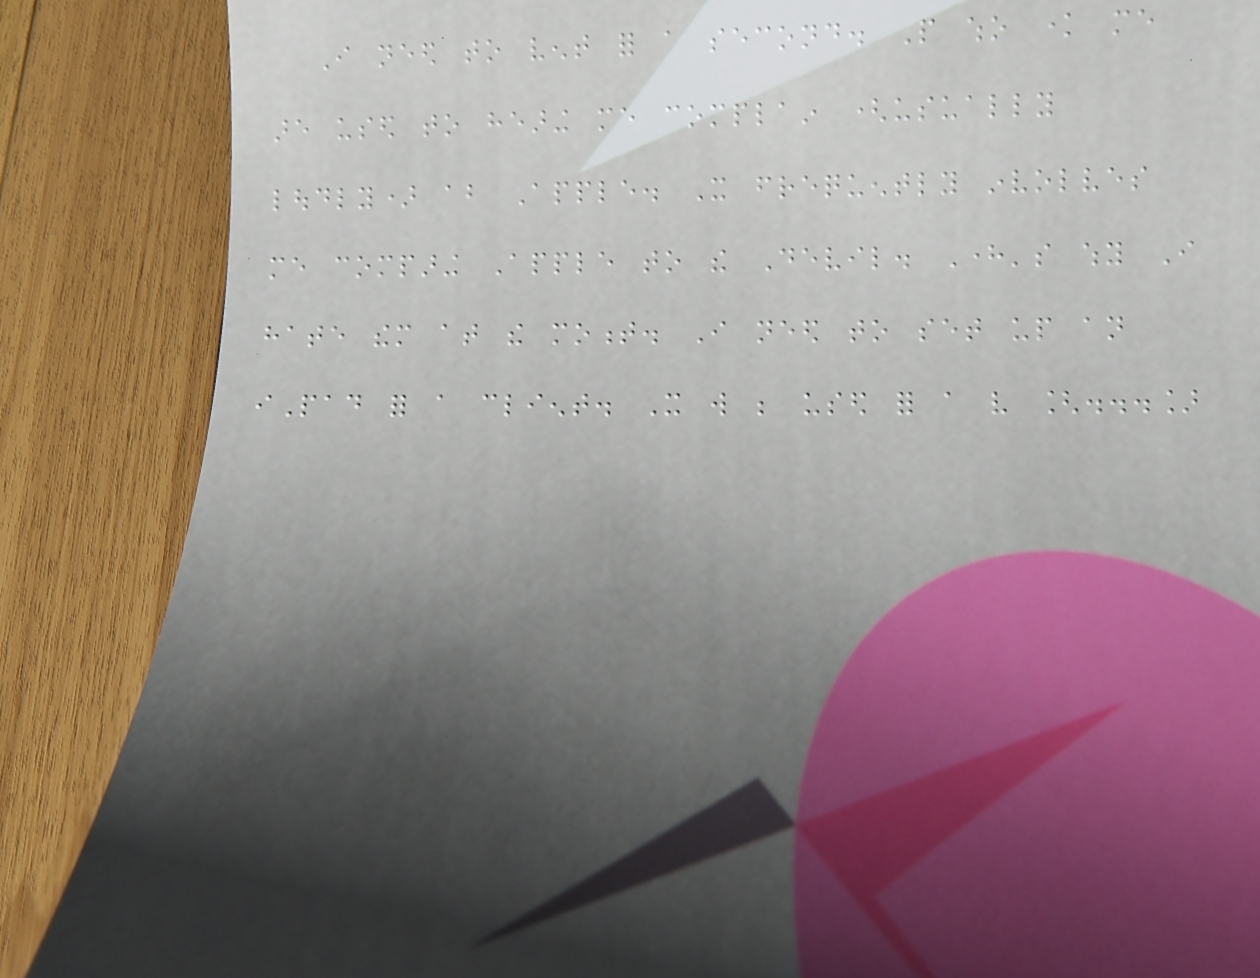I need to vent for a second. People who know me
are used to hearing me complain (usually
loudly) about Apple. It frequently involves
me comparing Apple to the Devil. Here's why I
hate them at the moment. I need to set up an
iPad for a client. It will be used for a very [...]
